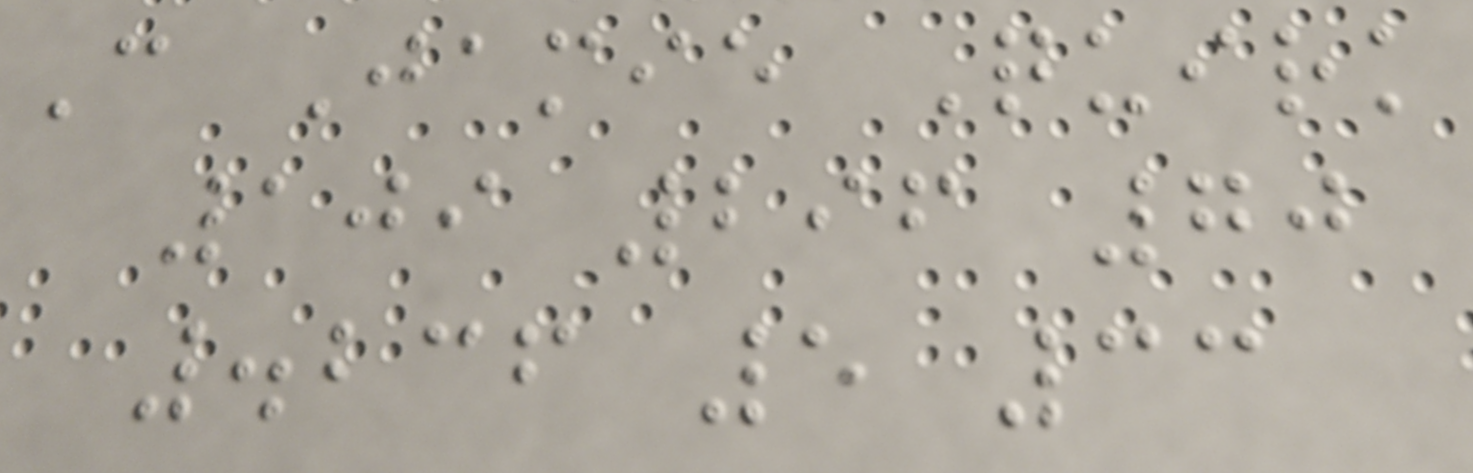C Jamie Quirk
109 296 70
.236 5 33
